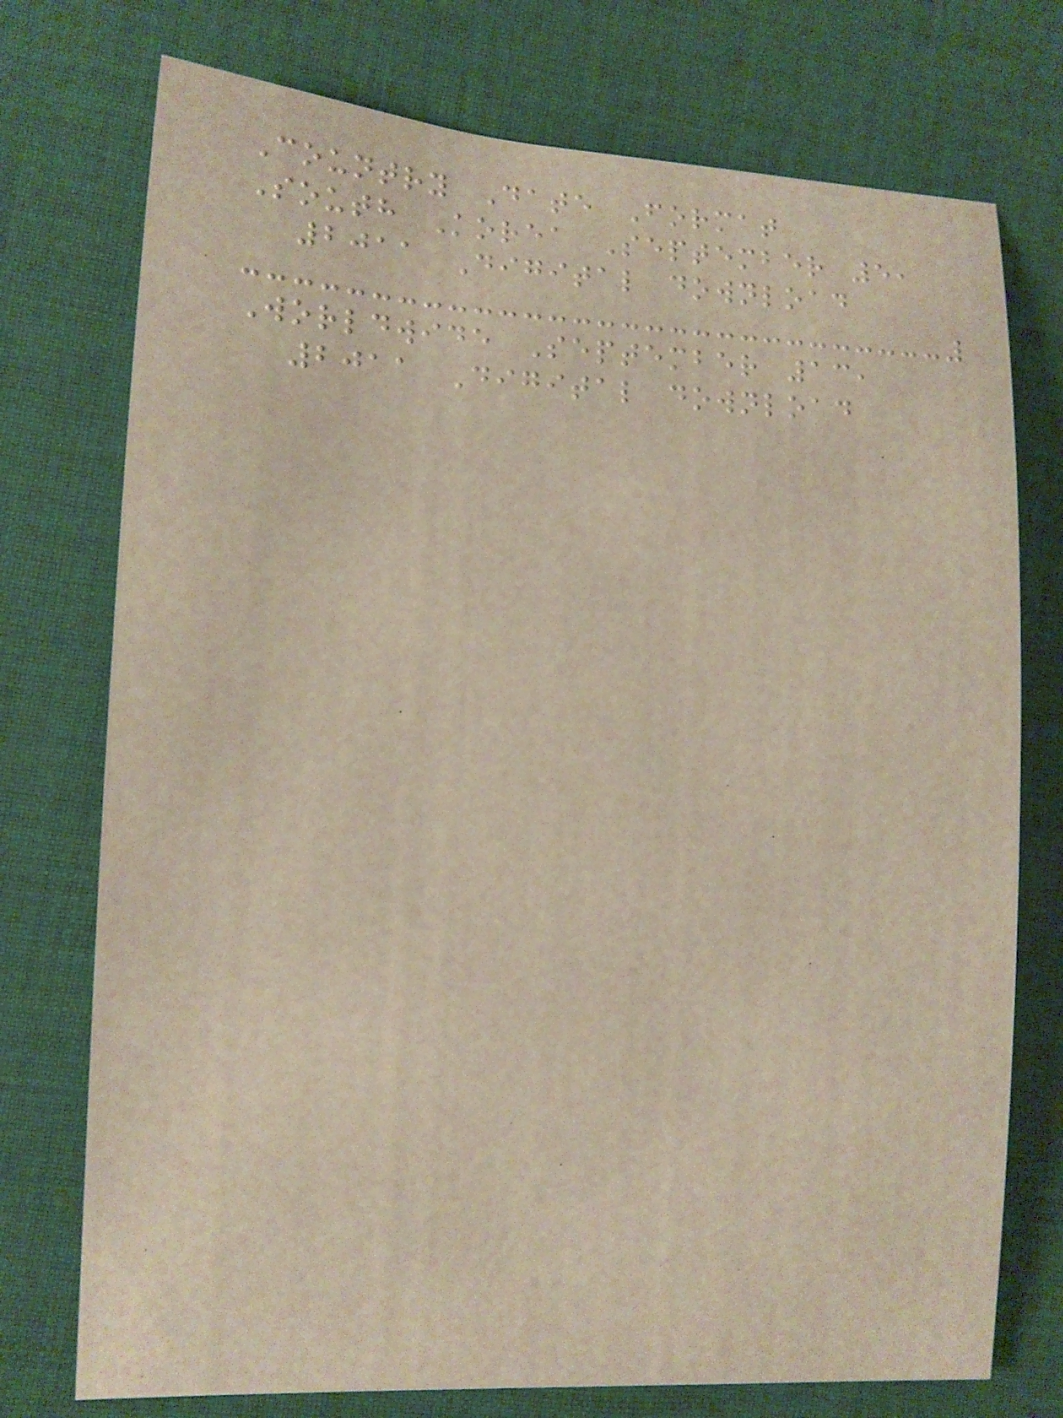Country Date Format
South Korea September 5,
2011 Digital download
Worldwide September 13,
2011 Digital download
